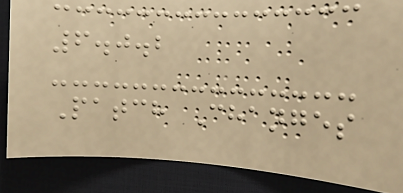6.0.2
Patch Changes
